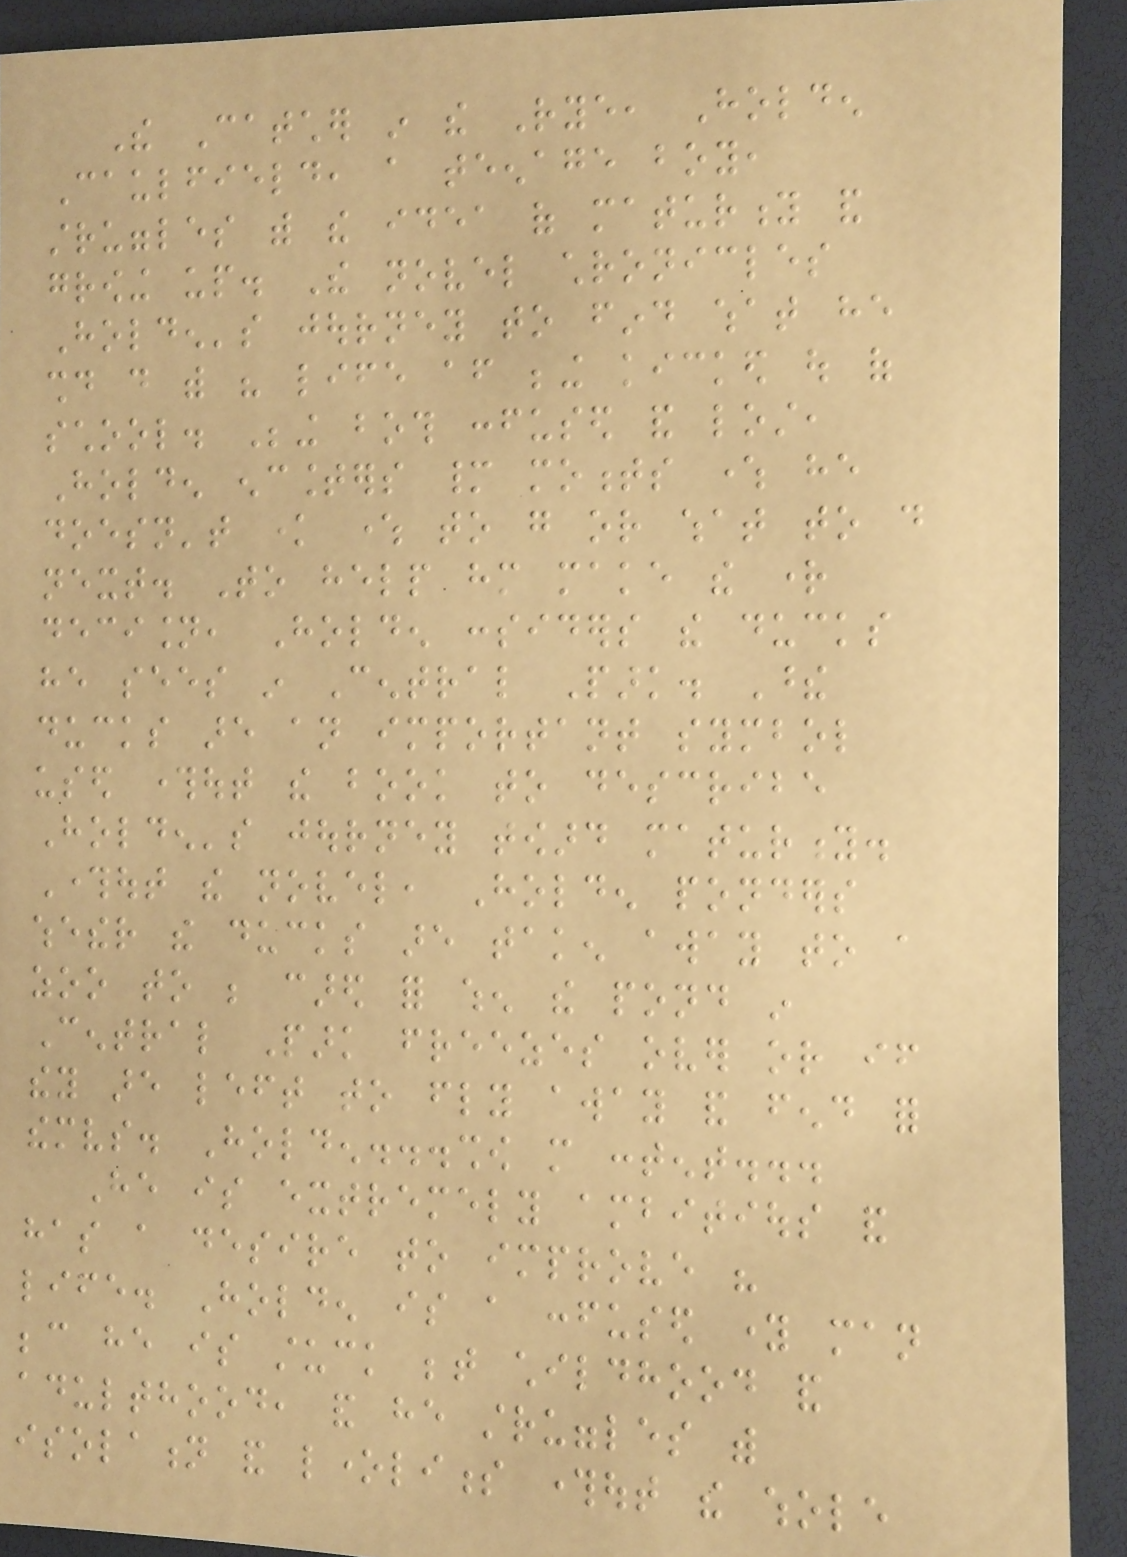The Catcher in the Rye, Holden
Caulfield, a teenage boy,
struggles with the idea of maturity and
growing up. The novel chronicles
Holden's journey to find what he
should do with his life after being kicked out of
school. Being both confused and lost,
Holden encounters many moments where he
doesn't know where to go or what to do
next. To help him make the right
decision, Holden considers the ducks
he sees in Central Park. These
ducks are an important symbol
used throughout the book to describe
Holden's journey toward maturity.
Throughout the novel, Holden ponders
whether the ducks are taken away to a
zoo to be cared for when the pond in
Central Park freezes over or if
they are left to fly away and fend for
themselves. Holden...show more content...
He is extremely ambitious and
has a desire to improve his
life. Holden is a confused young man
because he is stuck between childhood and
adulthood, and he struggles with
isolation and loneliness throughout the whole
